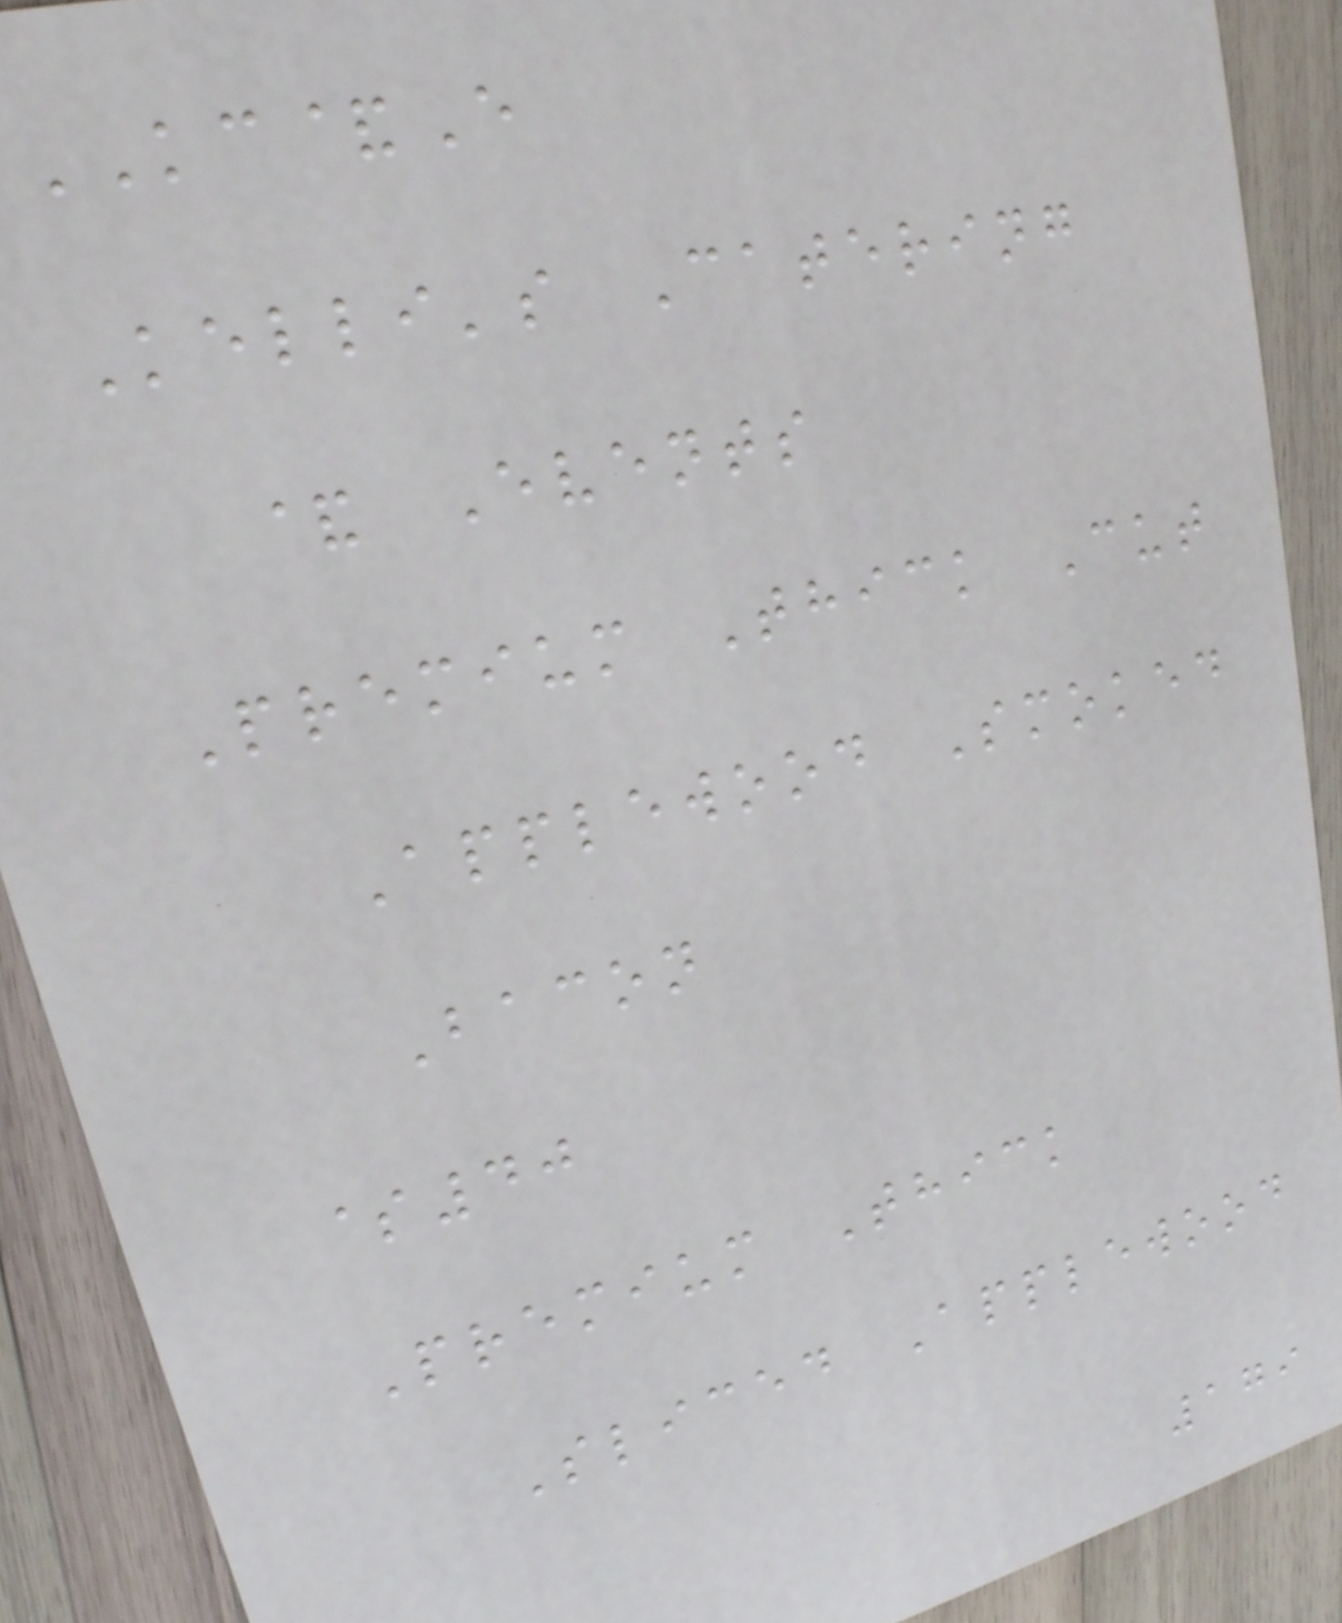KC&E
Kelli's Catering
& Events
Premium Thick Cut
Applewood Smoked
Bacon
$40
Premium Thick
Sliced Applewood
179
